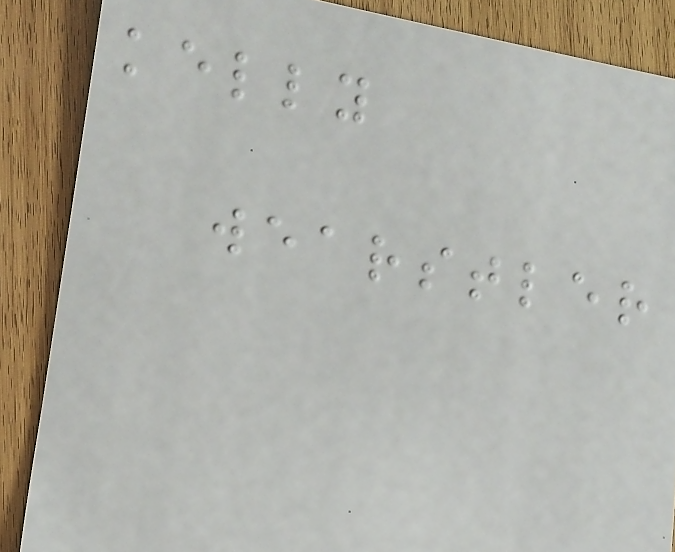kelly
wearstler
